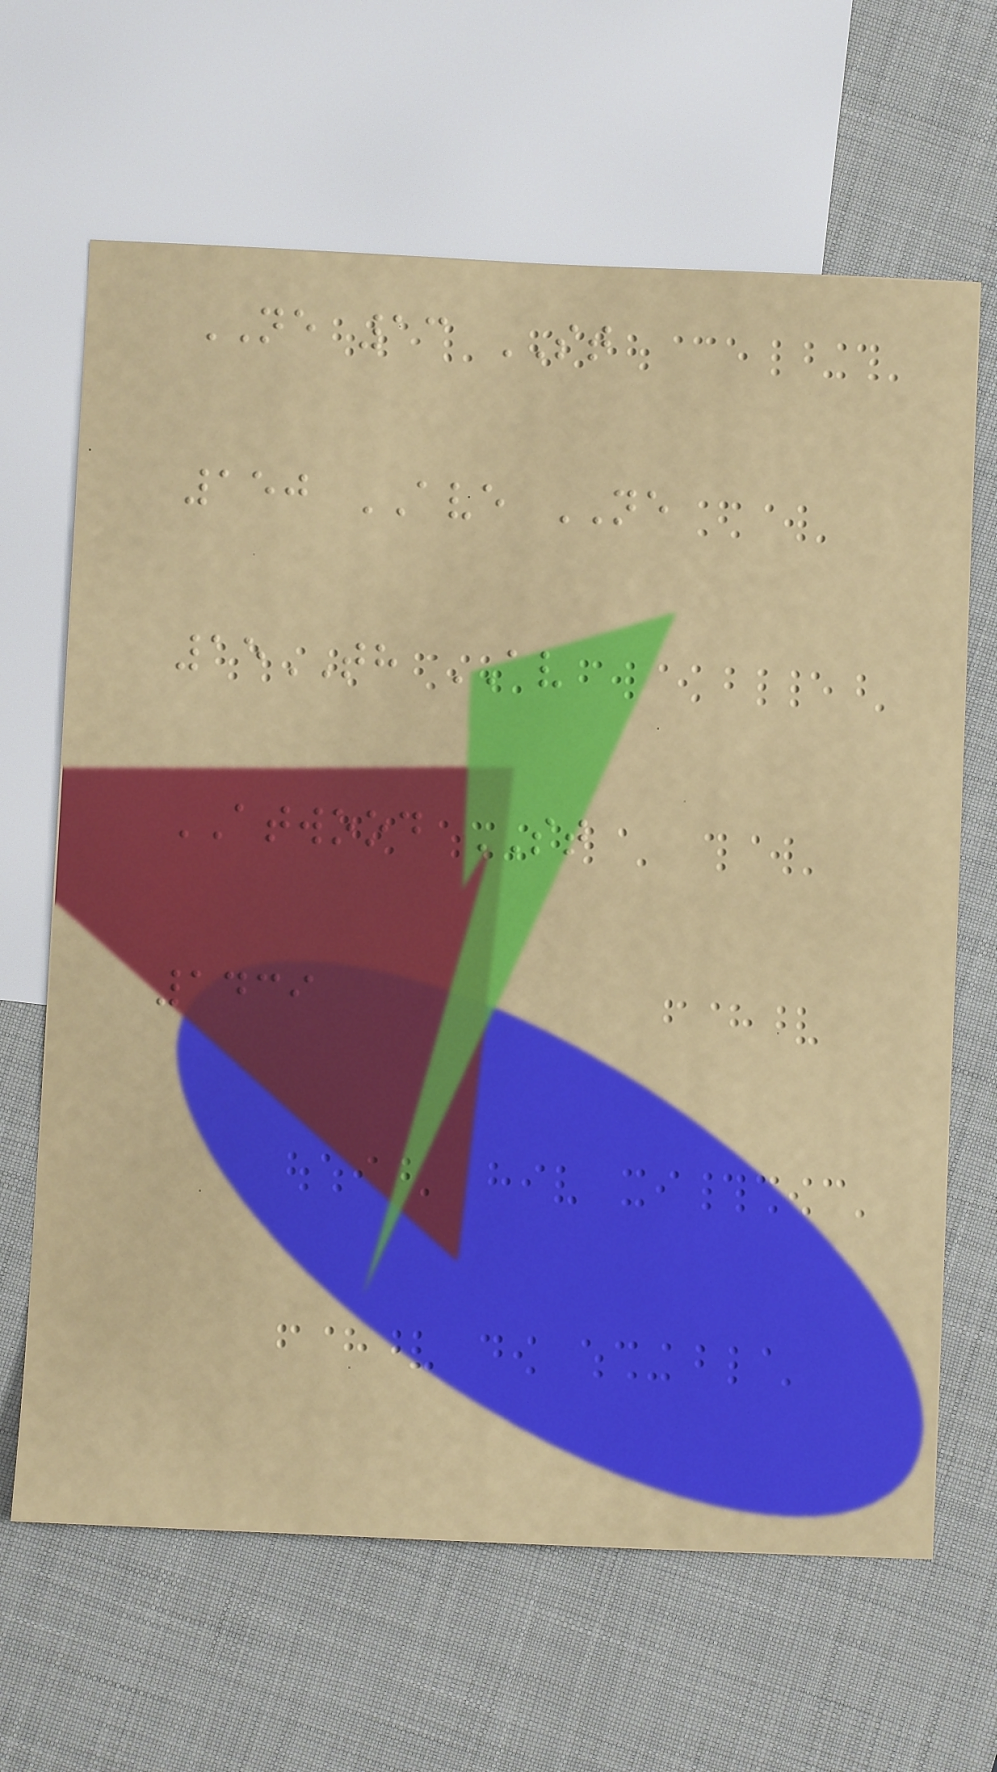NE 13 ST
150 AVE NE
15TH AV
ATWOOD ST
1439
